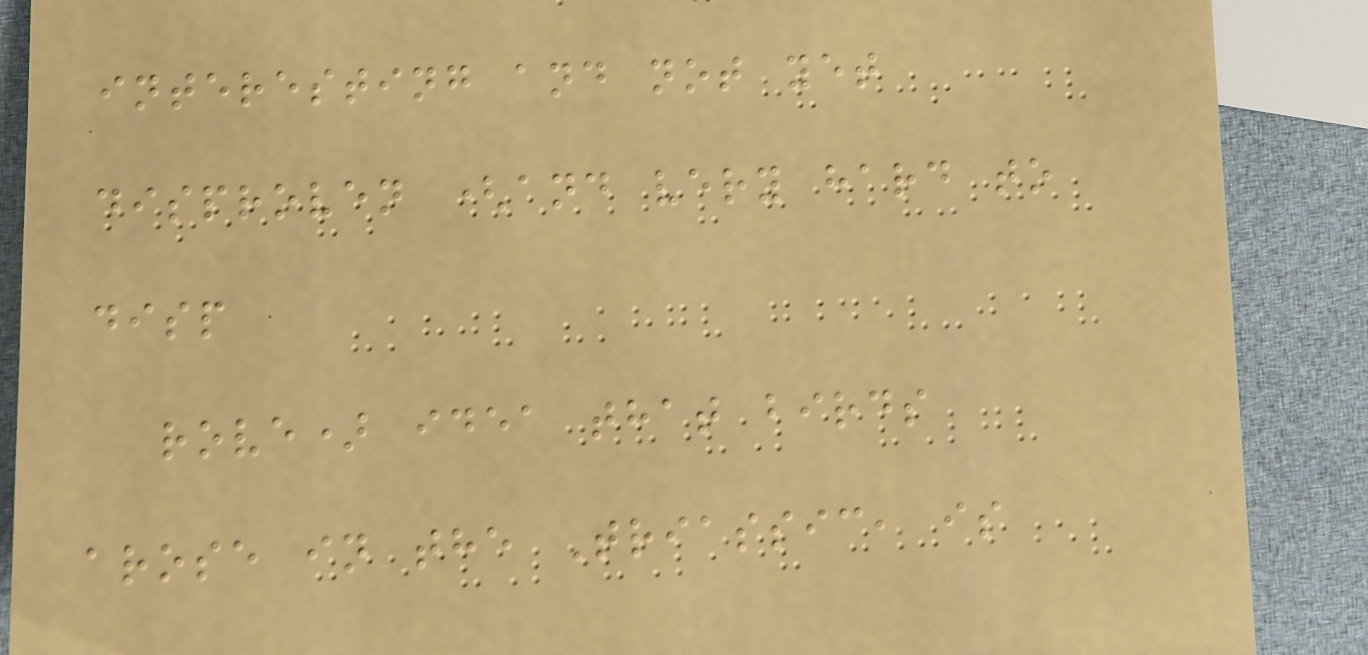interesting and not yet
disproven (and very hard to
disp
rove) idea that birds
arose in the Triassic, is
